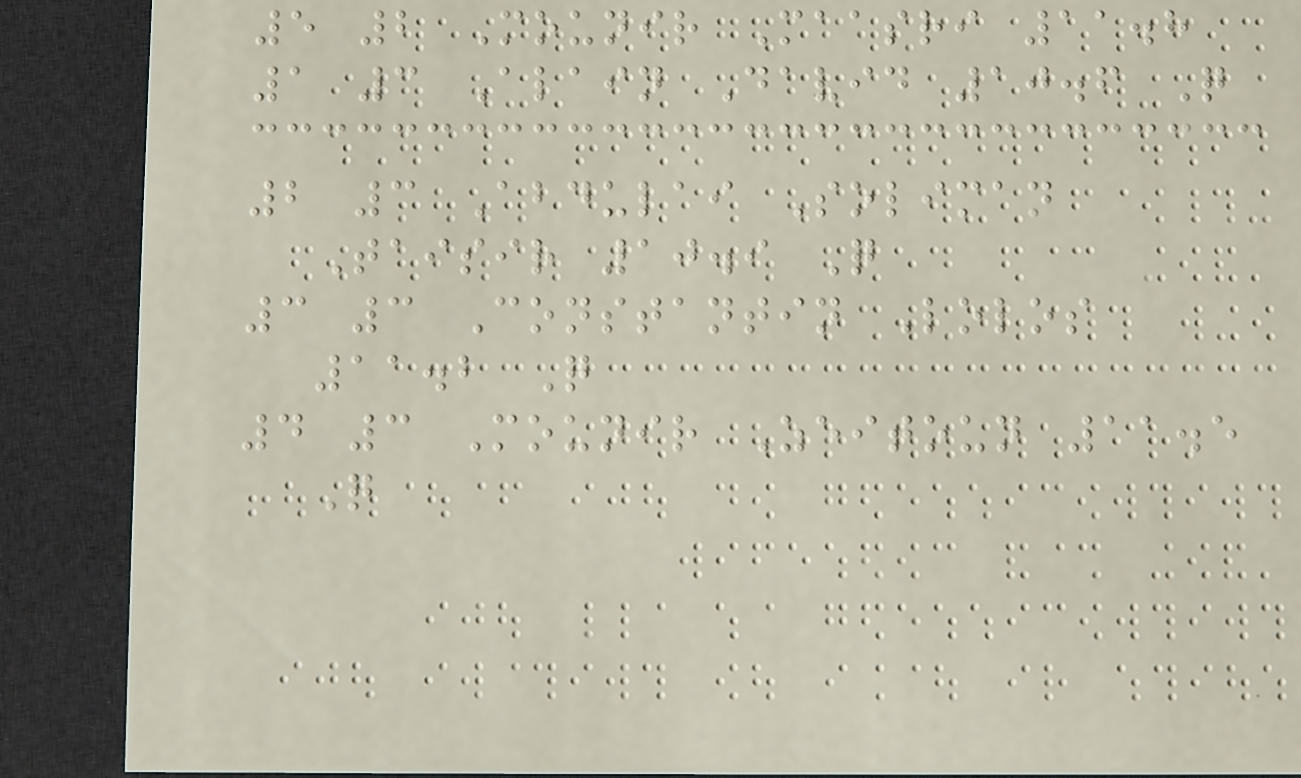5 2 Mounir Maasri 11.8
1 3 Alain David 10.6 Q
2 3 Abdulai Soliman
Taisir 10.9 Q
3 3 Constantin Lolos
11.2 Q
4 3 Mounir Zeitoun 11.5
Q
